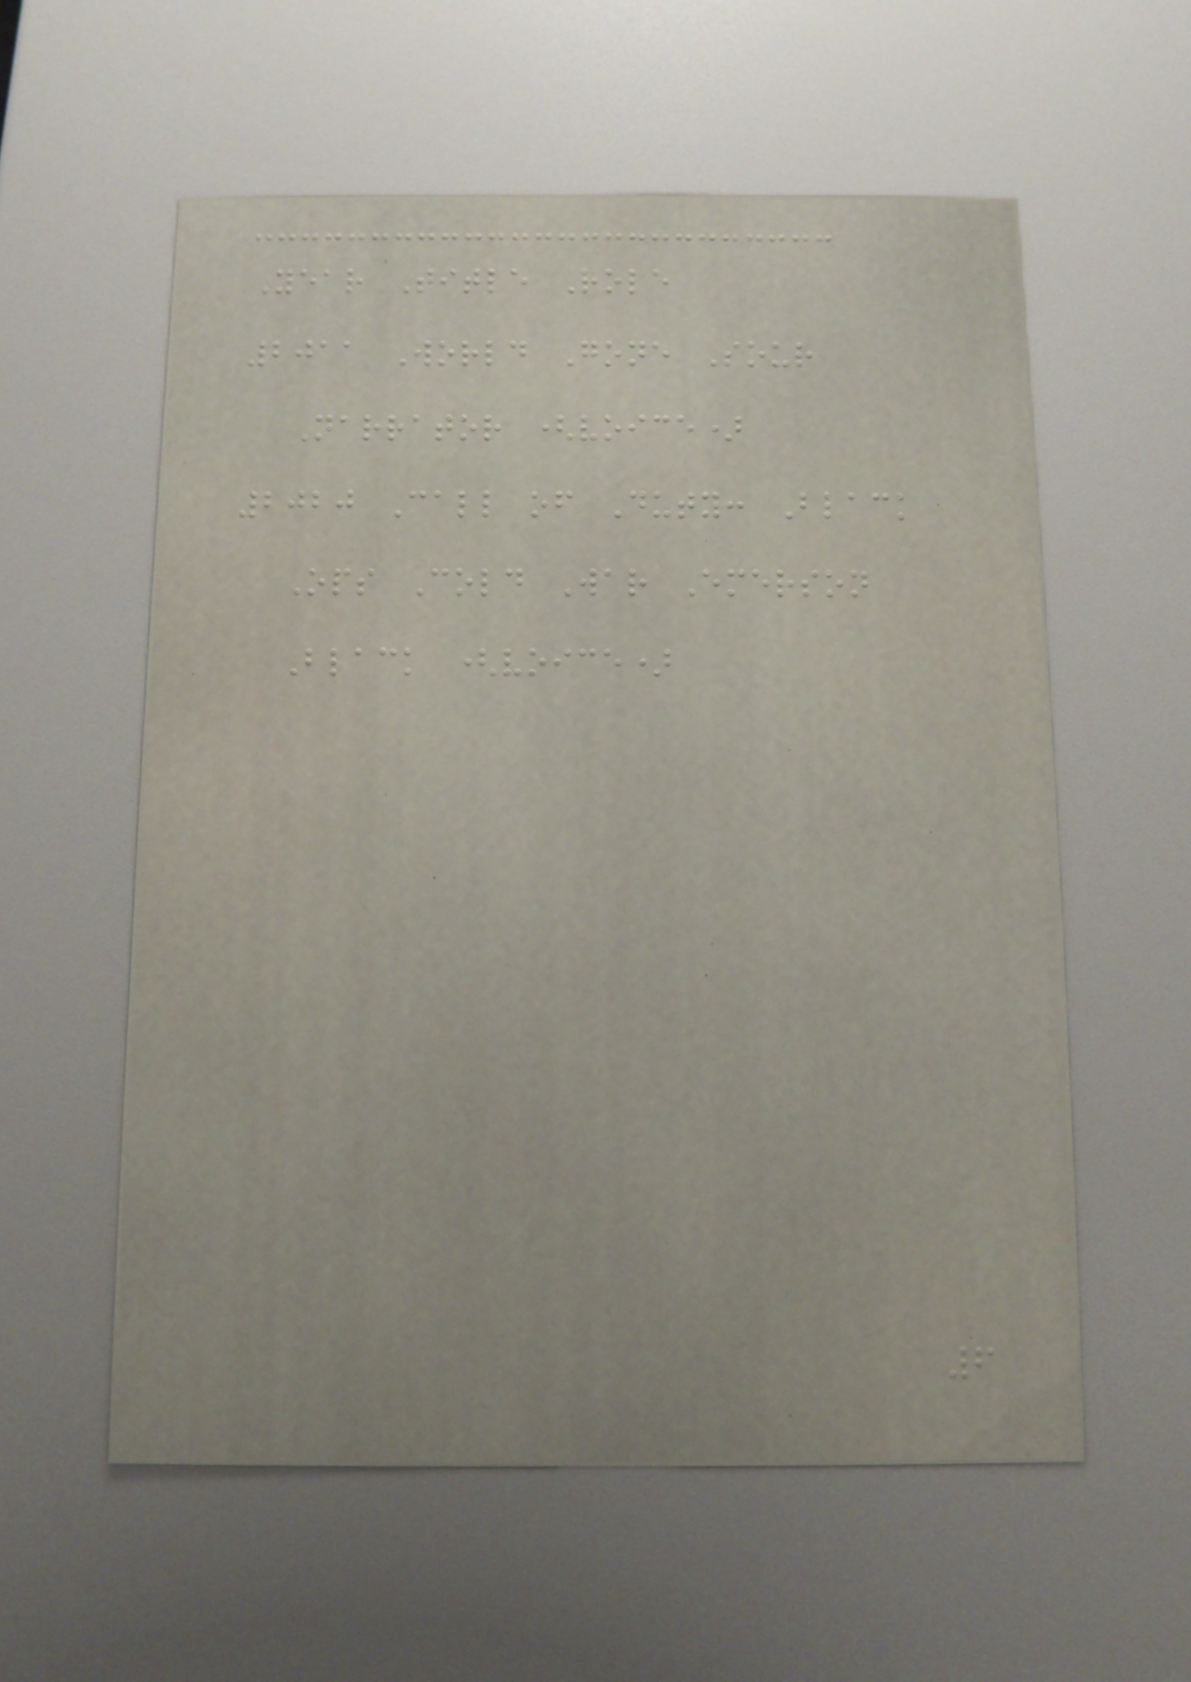Year Title Role
2011 World Gone Sour
Narrator (voice)
2020 Call of Duty: Black
Ops Cold War Emerson
Black (voice)
6
